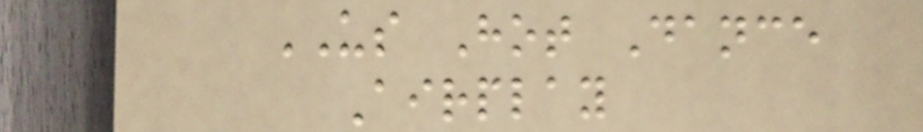US Hot Dance
Airplay
